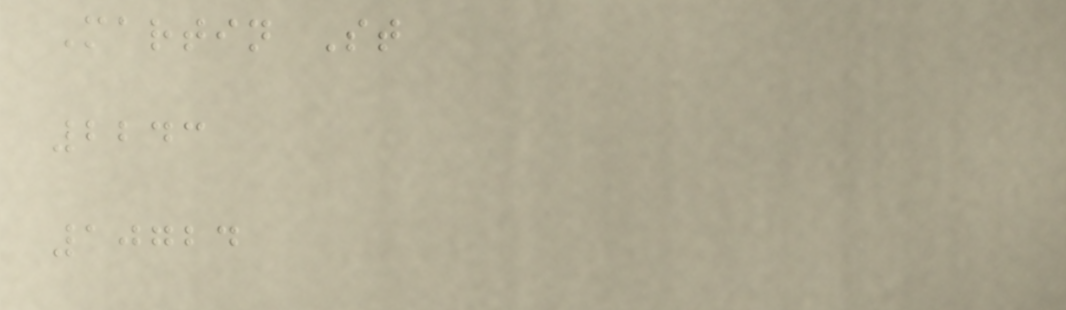Martin St
2243
10724
